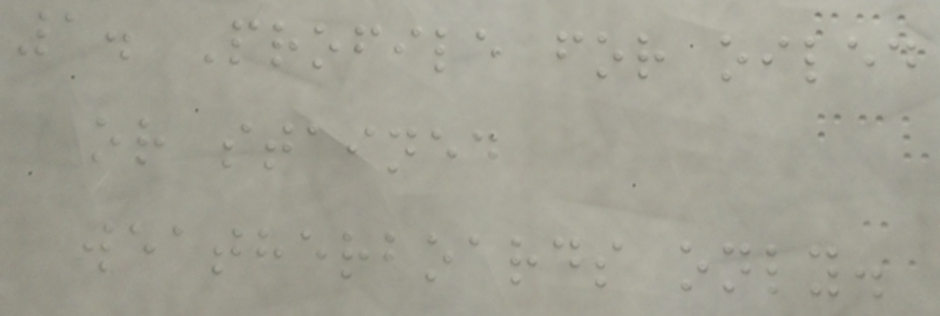1. Profile for oiled
or stained
weatherboards only.
